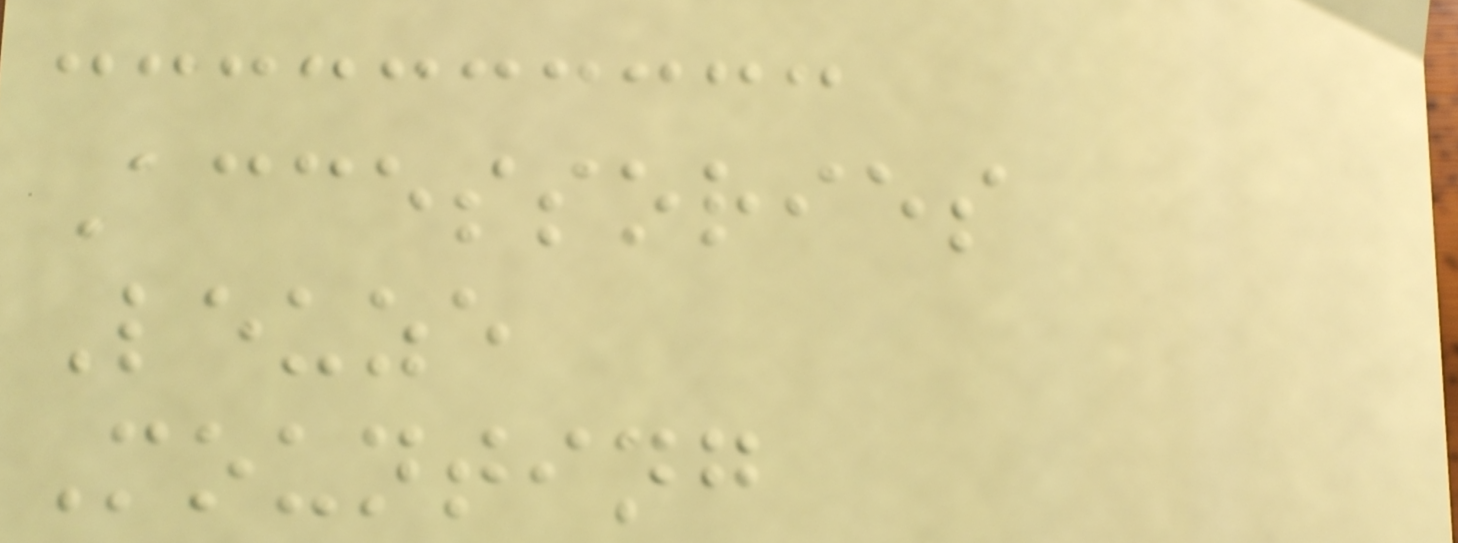Accessories
Leuze
Mounting
